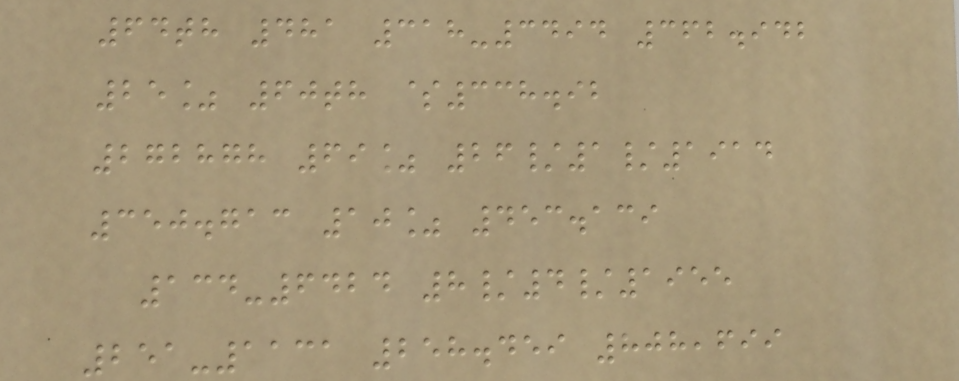64th 481 318-3494 362.942
25% 60th $338.92
272878 69% 26/1/1914
350.713 10% 453.139
134-6424 8/4/1955
251-1131 258.459 808,699
